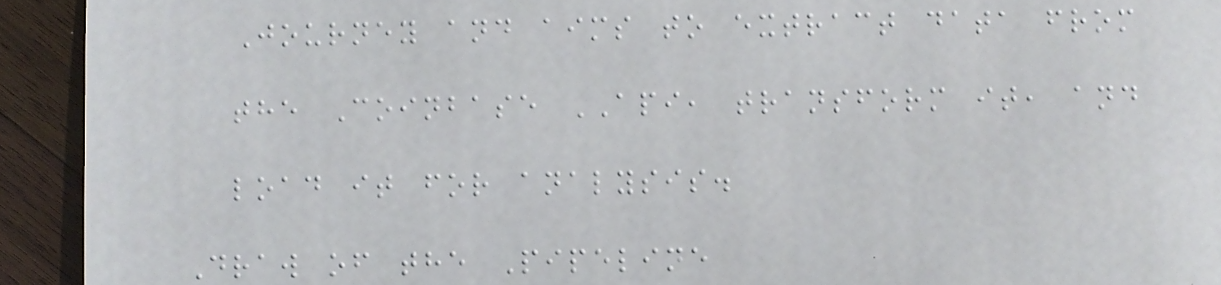Journey and aims to extract data from
the Coinbase API, transform it, and
load it for analysis.
Draw of the Pipeline
